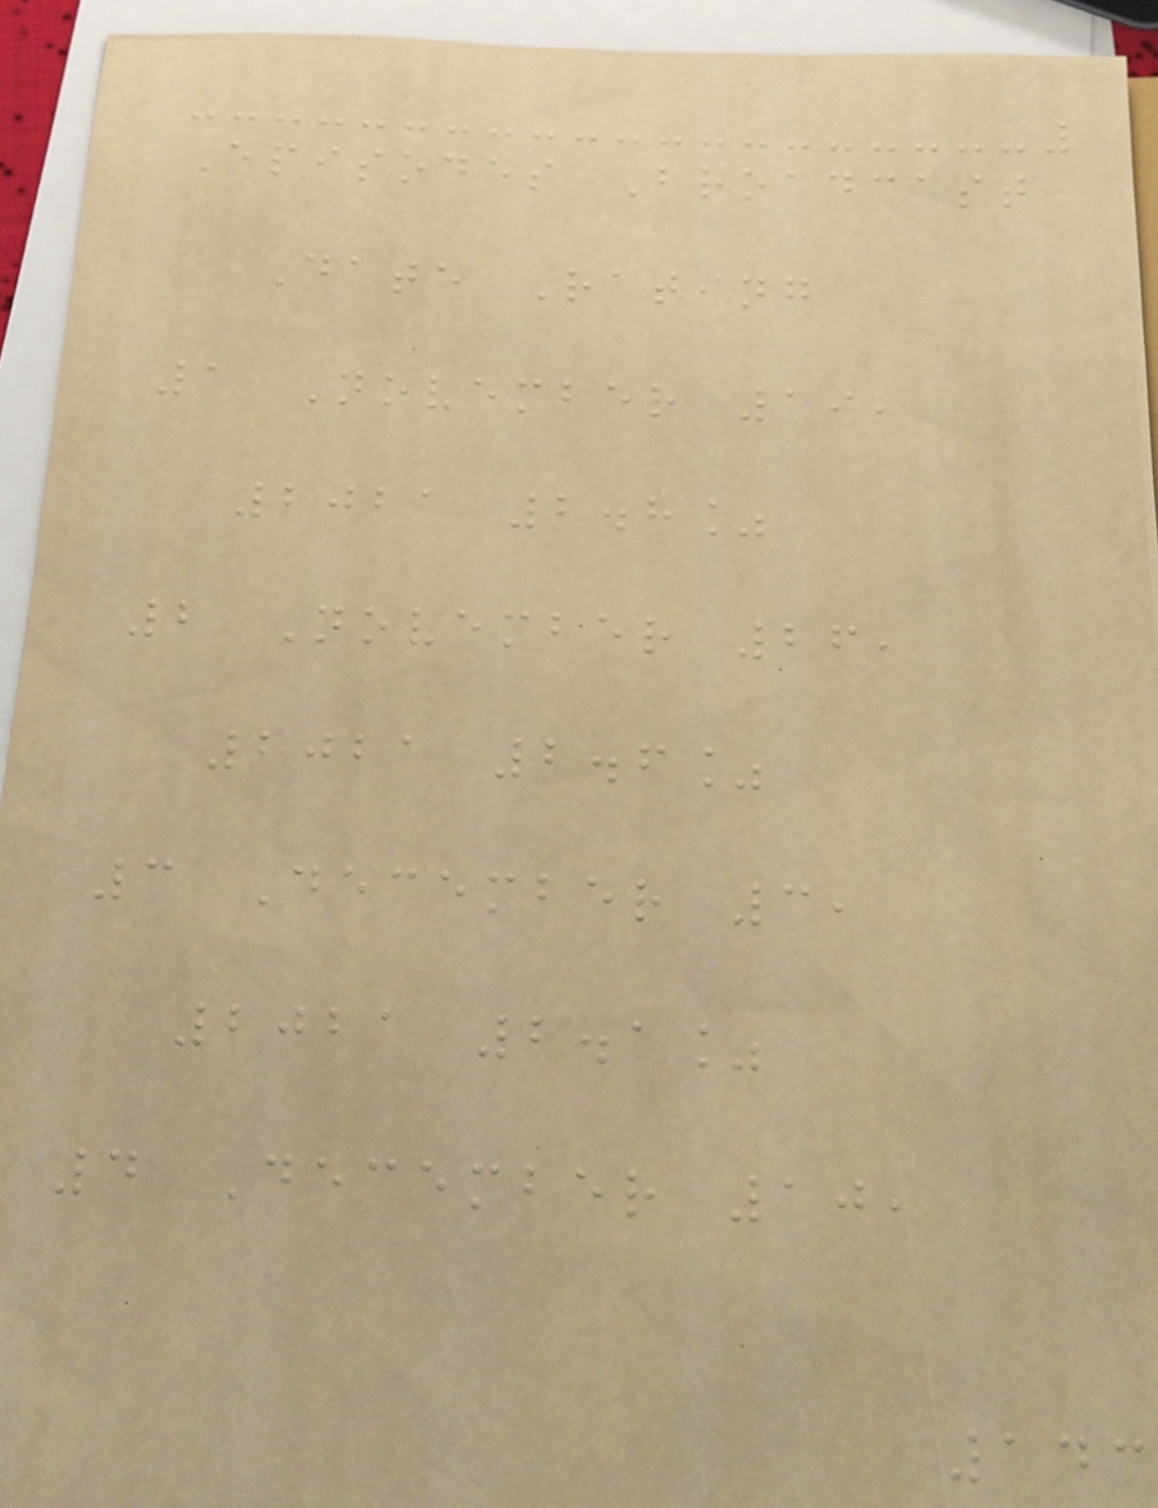Episodes Broadcast
Date Rating
1 November 19,
2021 2.8%
2 November 26,
2021 2.6%
3 December 3,
2021 2.1%
4 December 10,
143
